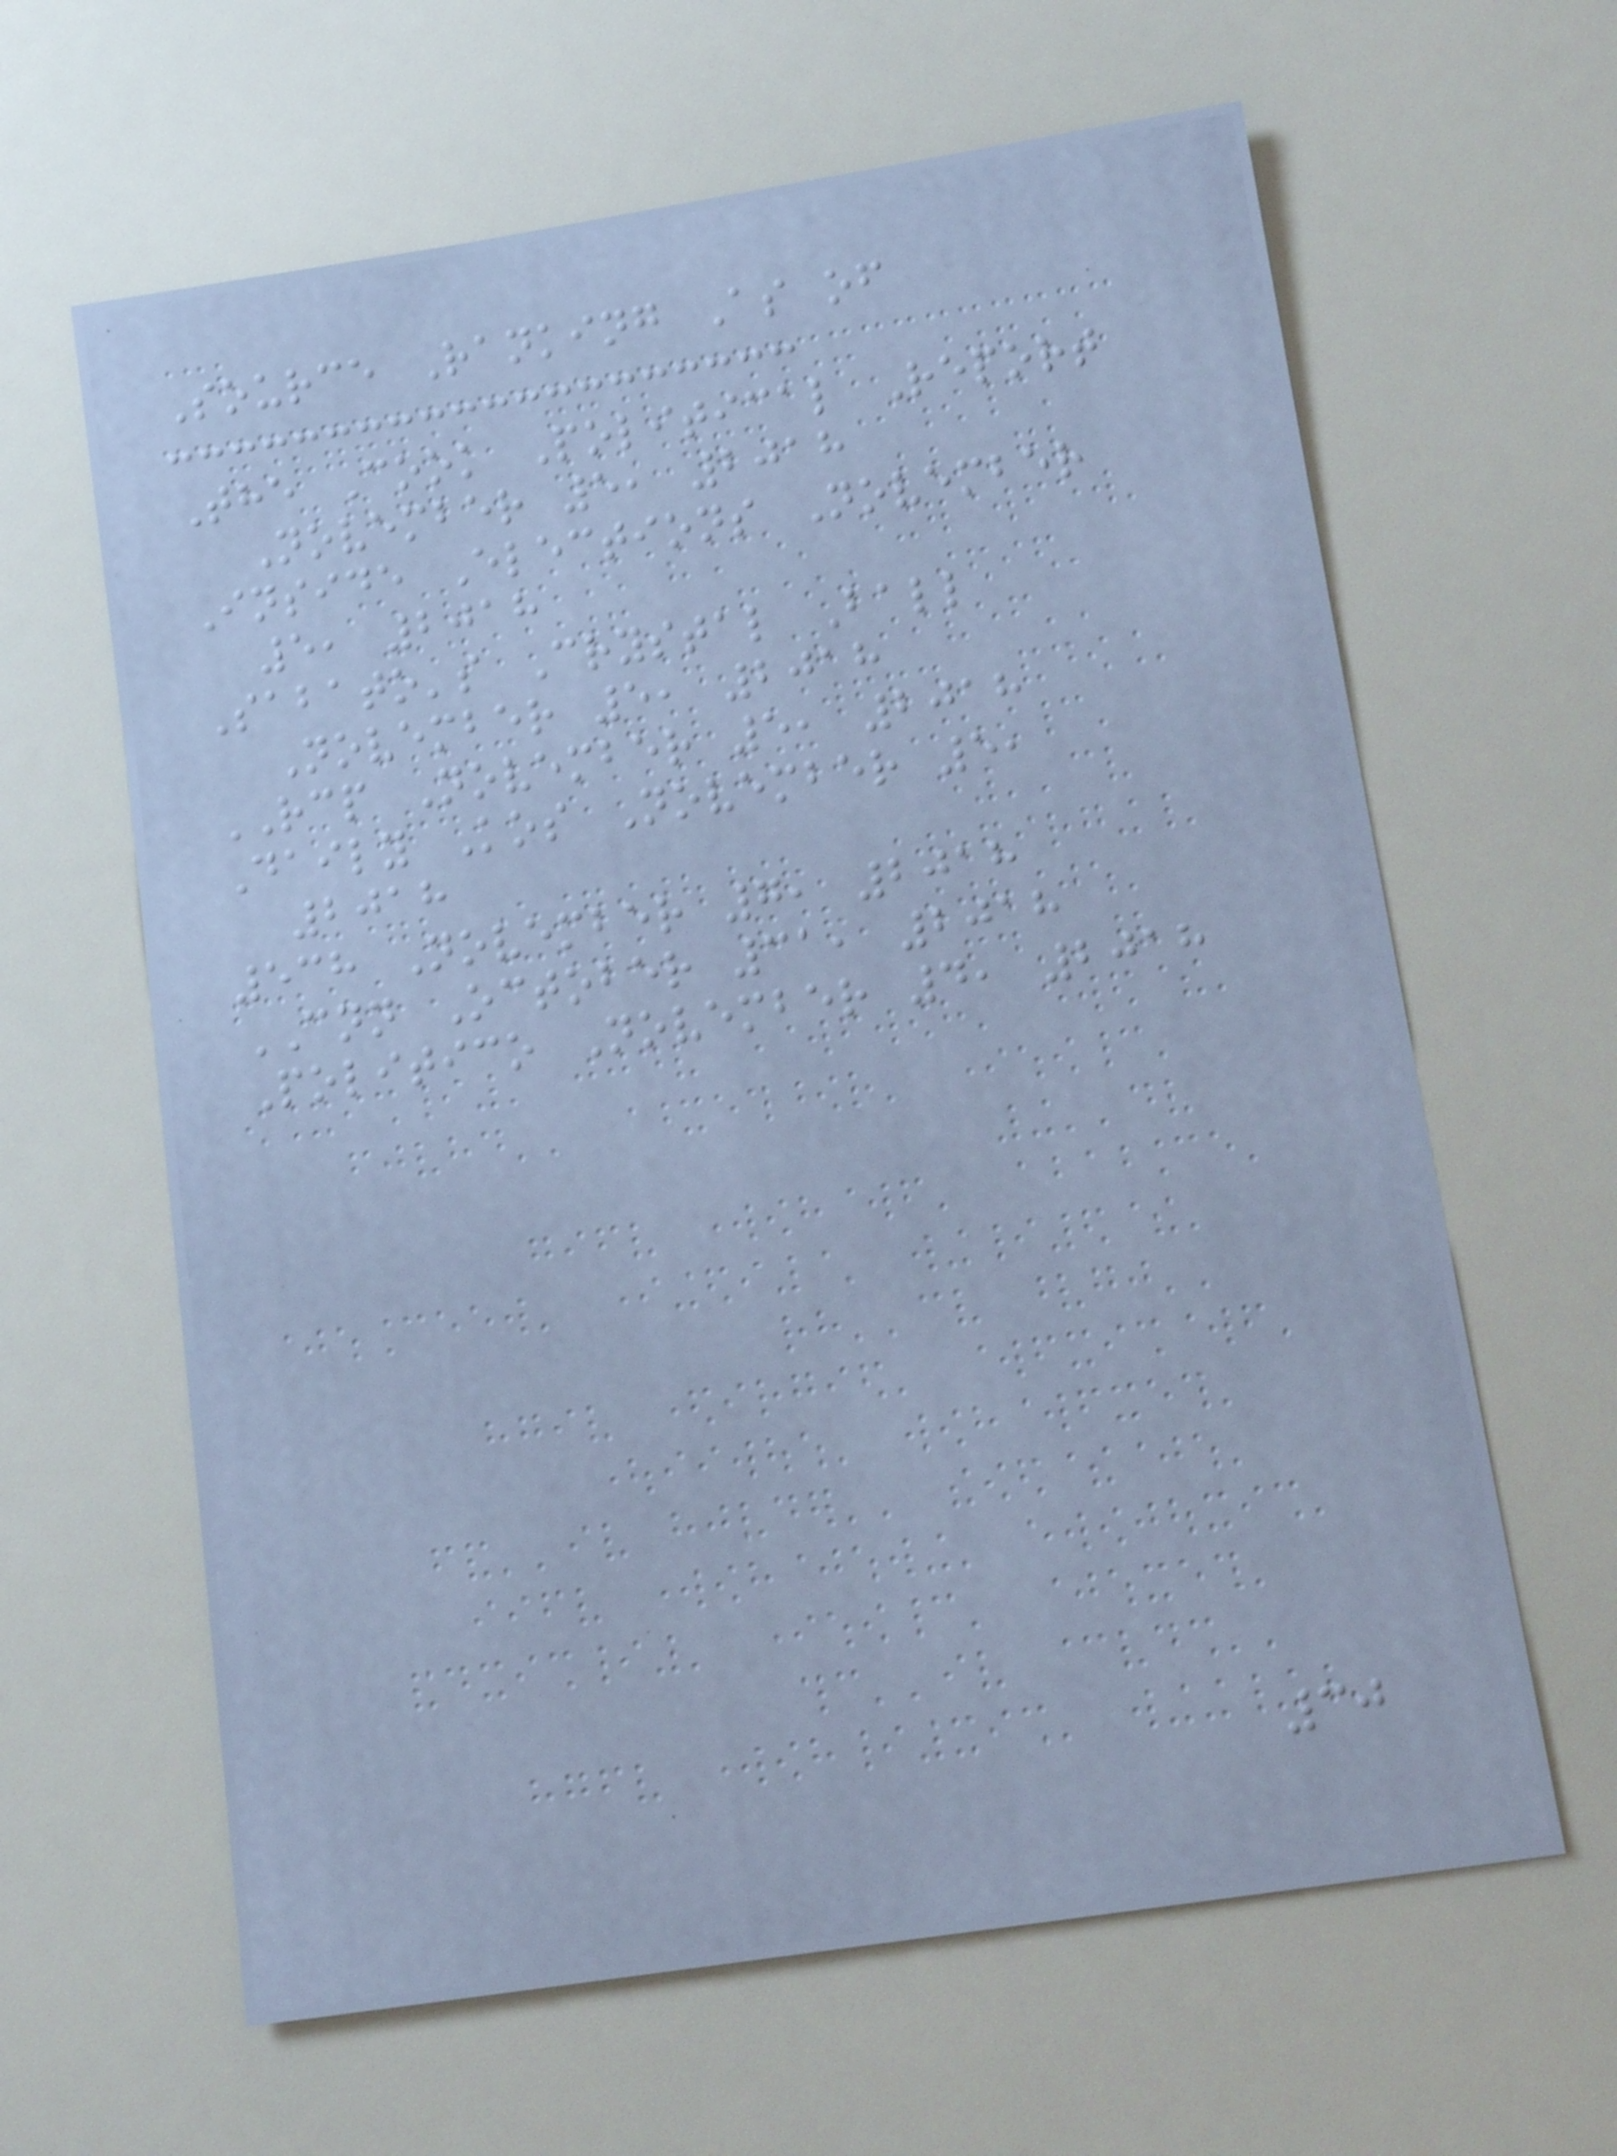Source Ranking As of
The Cook Political Report
November 5, 2018
Inside Elections November
5, 2018
Sabato's Crystal Ball
November 5, 2018
RCP November 5, 2018
Daily Kos November 5,
2018
538 November 7, 2018
CNN October 31, 2018
Politico November 4, 2018
30
